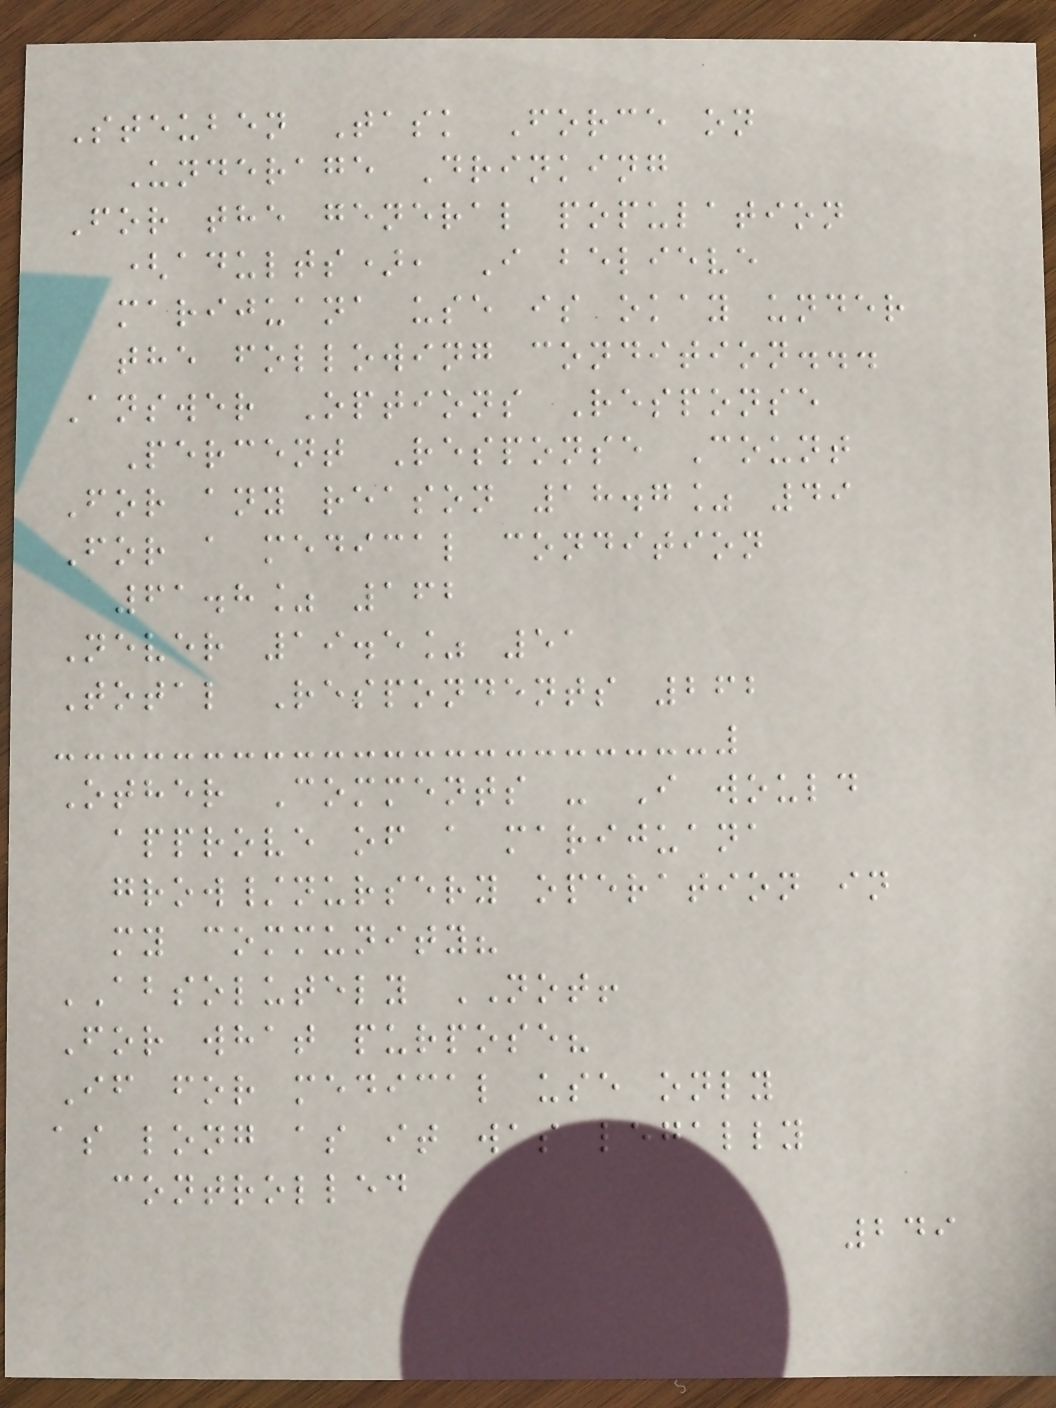Steuben Task Force on
Underage Drinking
For the general population
(adults), I believe
marijuana use is okay under
the following condition...
Answer Options Response
Percent Response Count
For any reason 18.7% 49
For a medical condition
61.8% 162
Never 19.5% 51
Total Respondents 262
Other Comments - I would
approve of a marijuana
grow/nursery operation in
my community?
ABSOLUTELY NOT!
For what purpose?
If for medical use only
as long as it was legally
controlled
249
